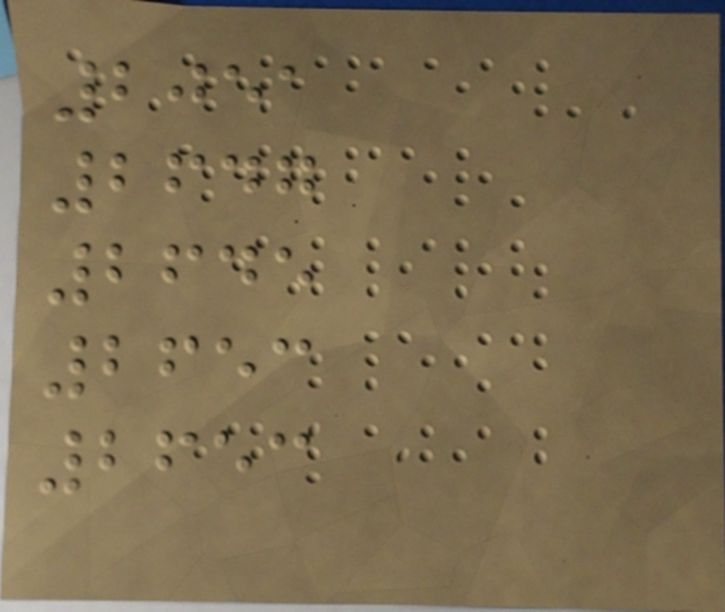2051
2647
2645
2653
2653
